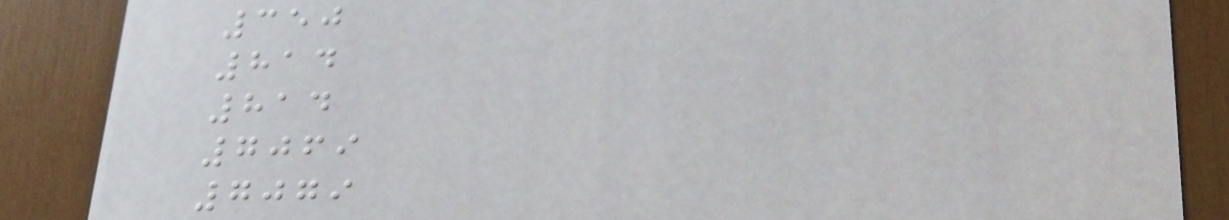350
814
814
7069
7079
